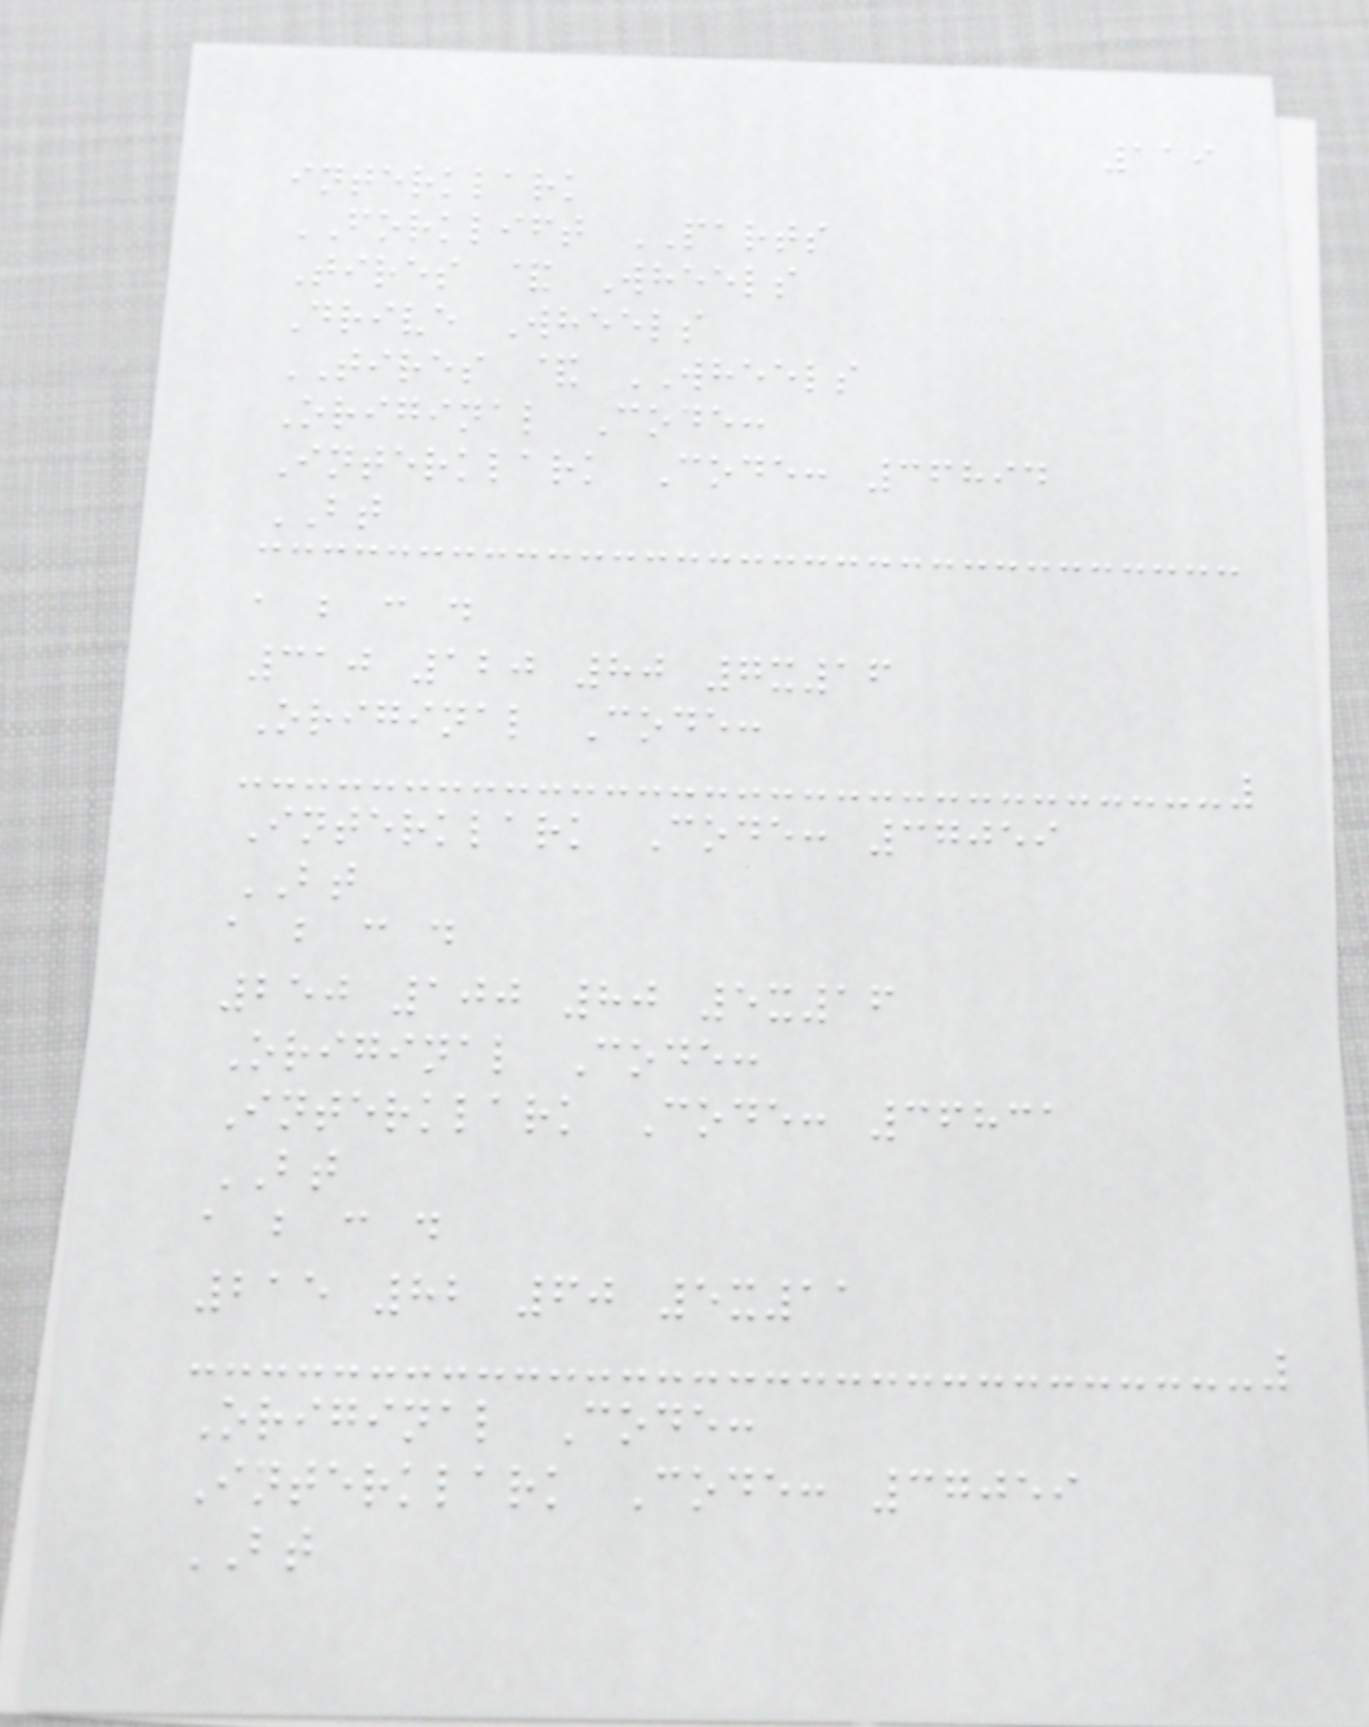119
interklark
FORKLIFT PARTS
Tires & Wheels
Drive Wheels
TIRES & WHEELS
Original Code:
Interklark Code: 36894
BT
a b c d
310 120 80 7x16
Original Code:
Interklark Code: 37059
BT
a b c d
250 100 80 5x16
Original Code:
Interklark Code: 36831
BT
a b c d
215 82 60 5x11
Original Code:
Interklark Code: 37059
BT
